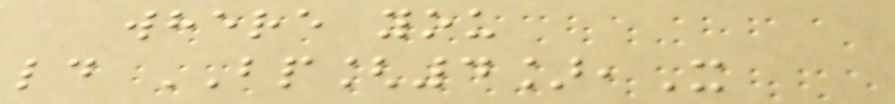where you
ld BP[4],X
